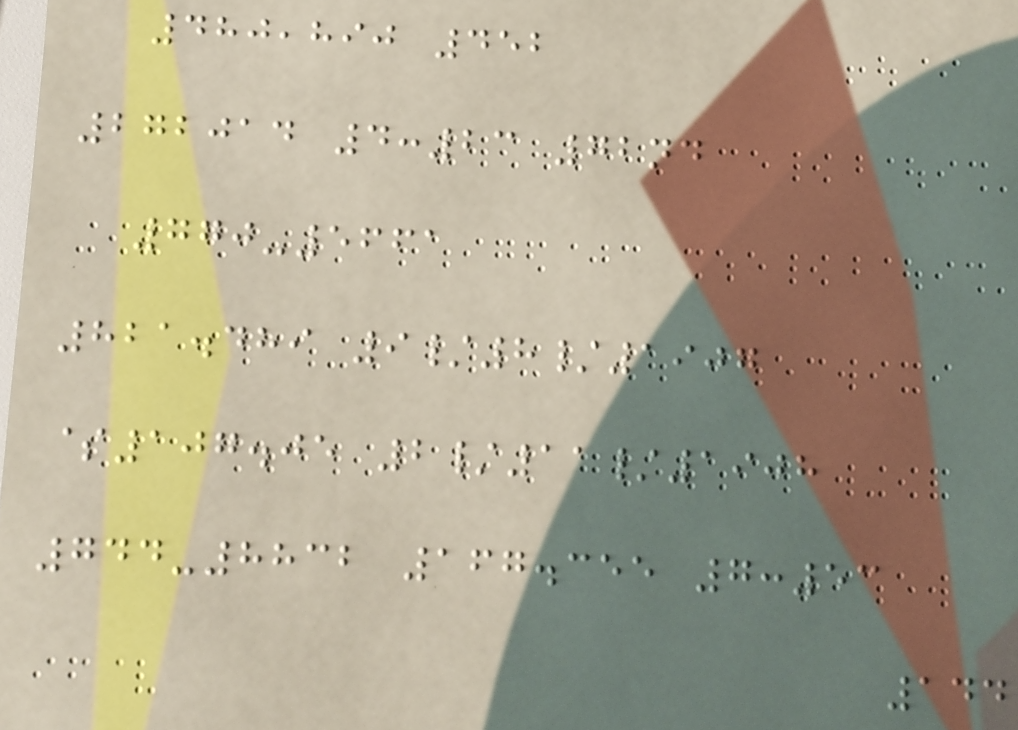480,890 452
272014 4:23 72nd
770-5661
821.489 9/8/1907
$107.05 2/11/1908
744-8832 167.355 7:53
144
